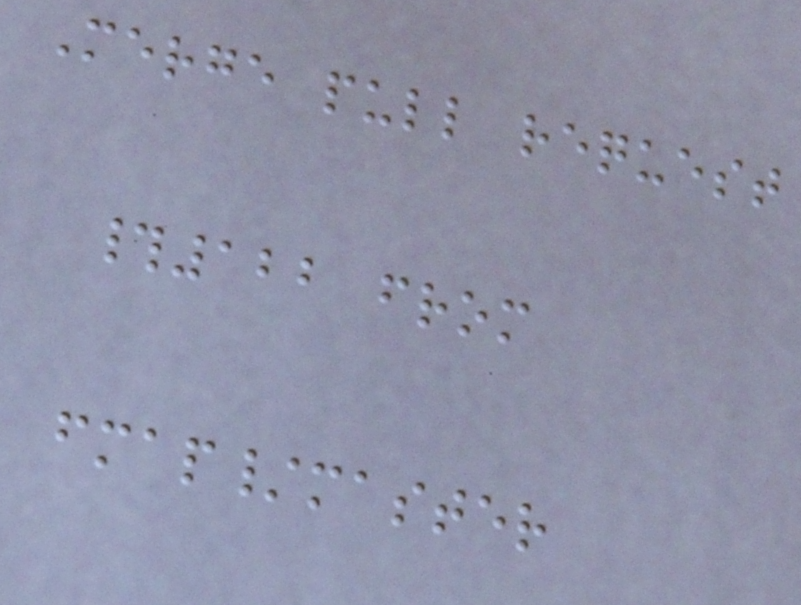Merge pull request
#122 from
fmap/master
